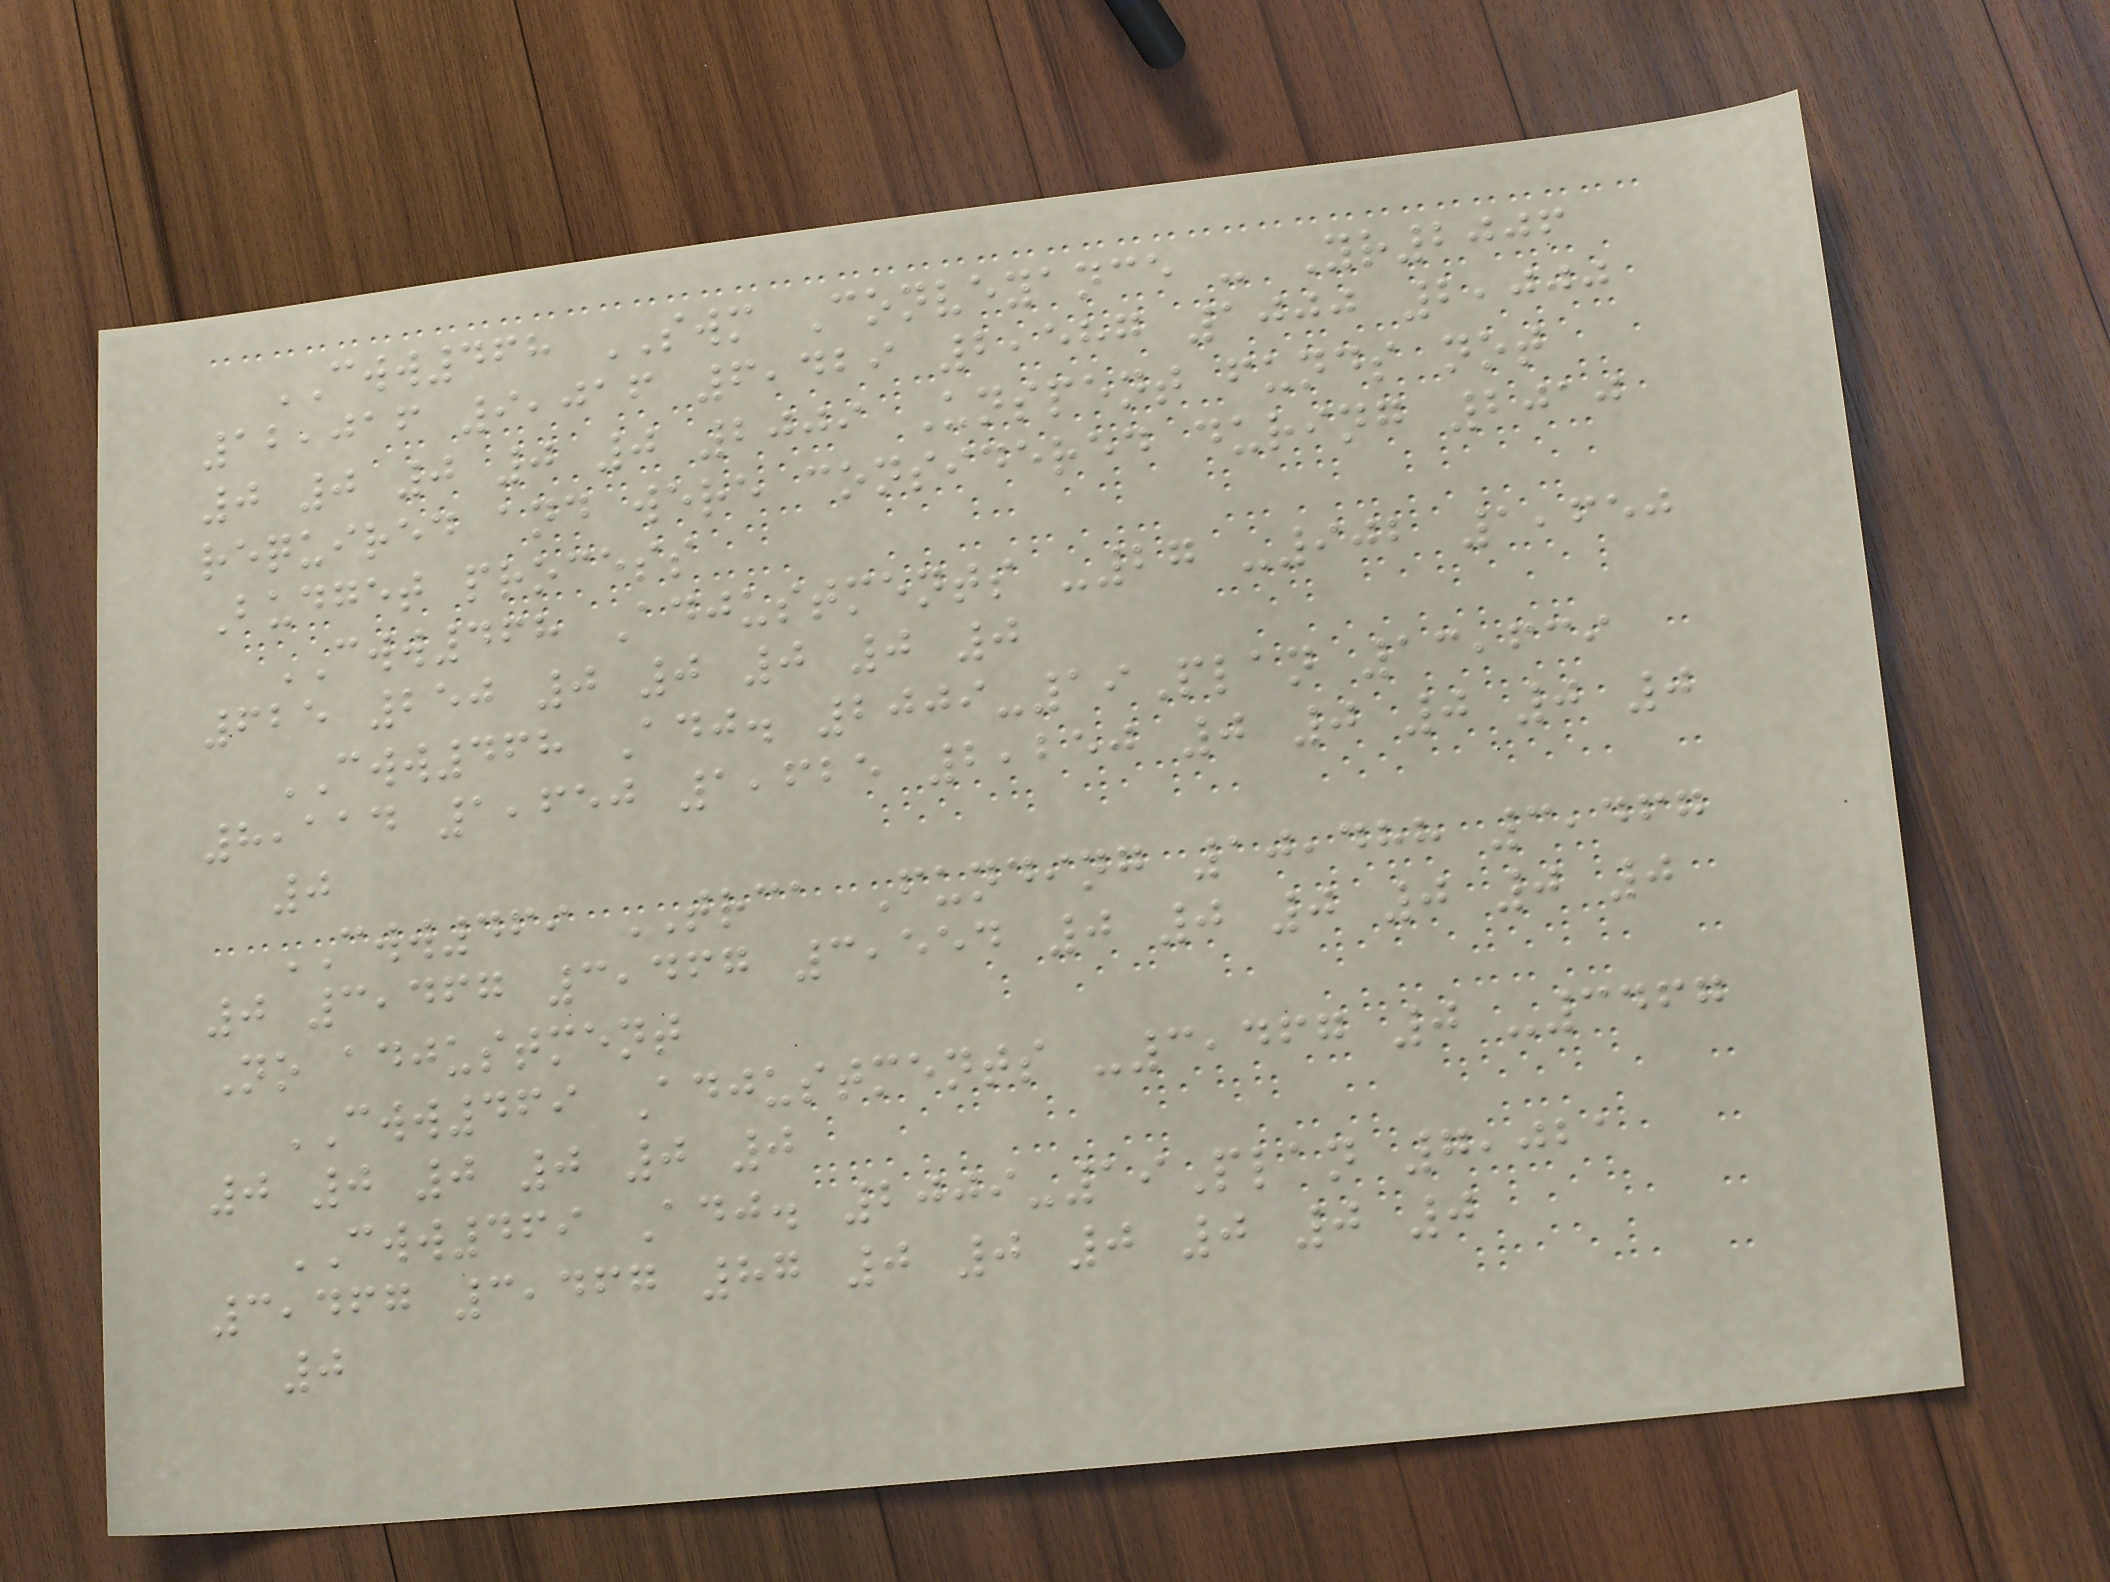CWW468 SWM Conveyance - Yr2006
12,016 9,016 6,429 2,587 1000 2,000
0 0 0 0 0 2009 Unspent funds not
required and were considered during 2010
Budget process
CWW468 Adjustments -27 -902 1,650
625 250 0 0 0 0 0
CWW468 Adj. 2009-19Plan 13,639
8,114 1,650 1,625 2,250 0 0 0 0 0
0
CWW469 TRCA Funding 10,488 3,467
0 3,467 3,467 3,554 0 0 0 0 0 0
No adjustment
CWW469 Adjustments -3,467 0 -3467
0 0 0 0 0 0
CWW469 Adj. 2009-19Plan 7,021
3,467 3,467 87 0 0 0 0 0 0
0
